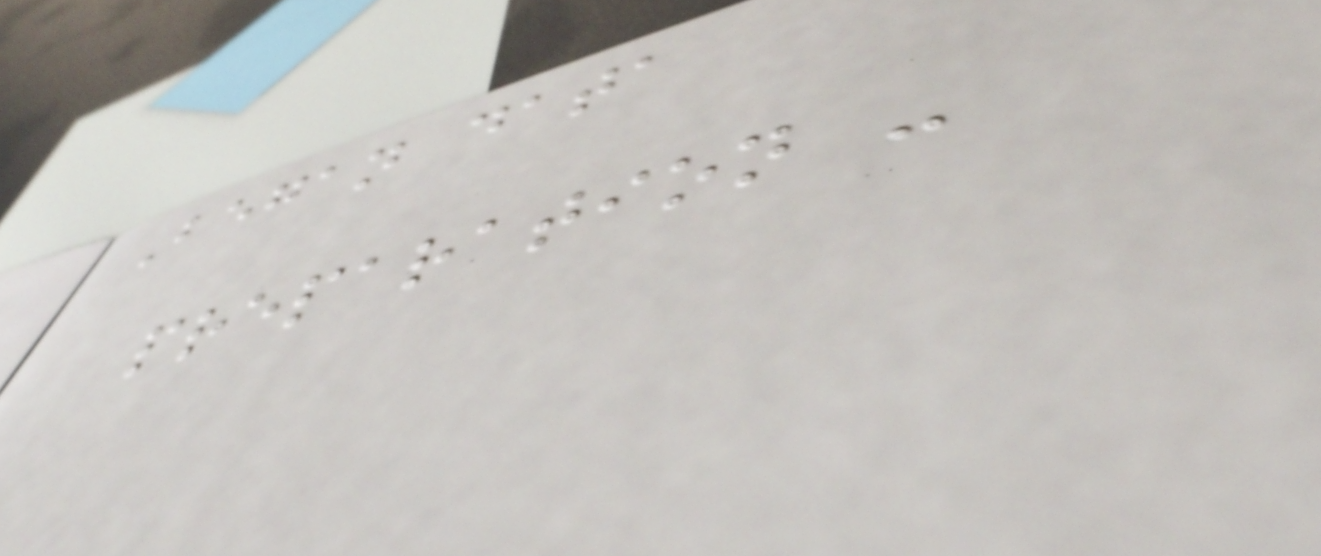Began data
preparation -
